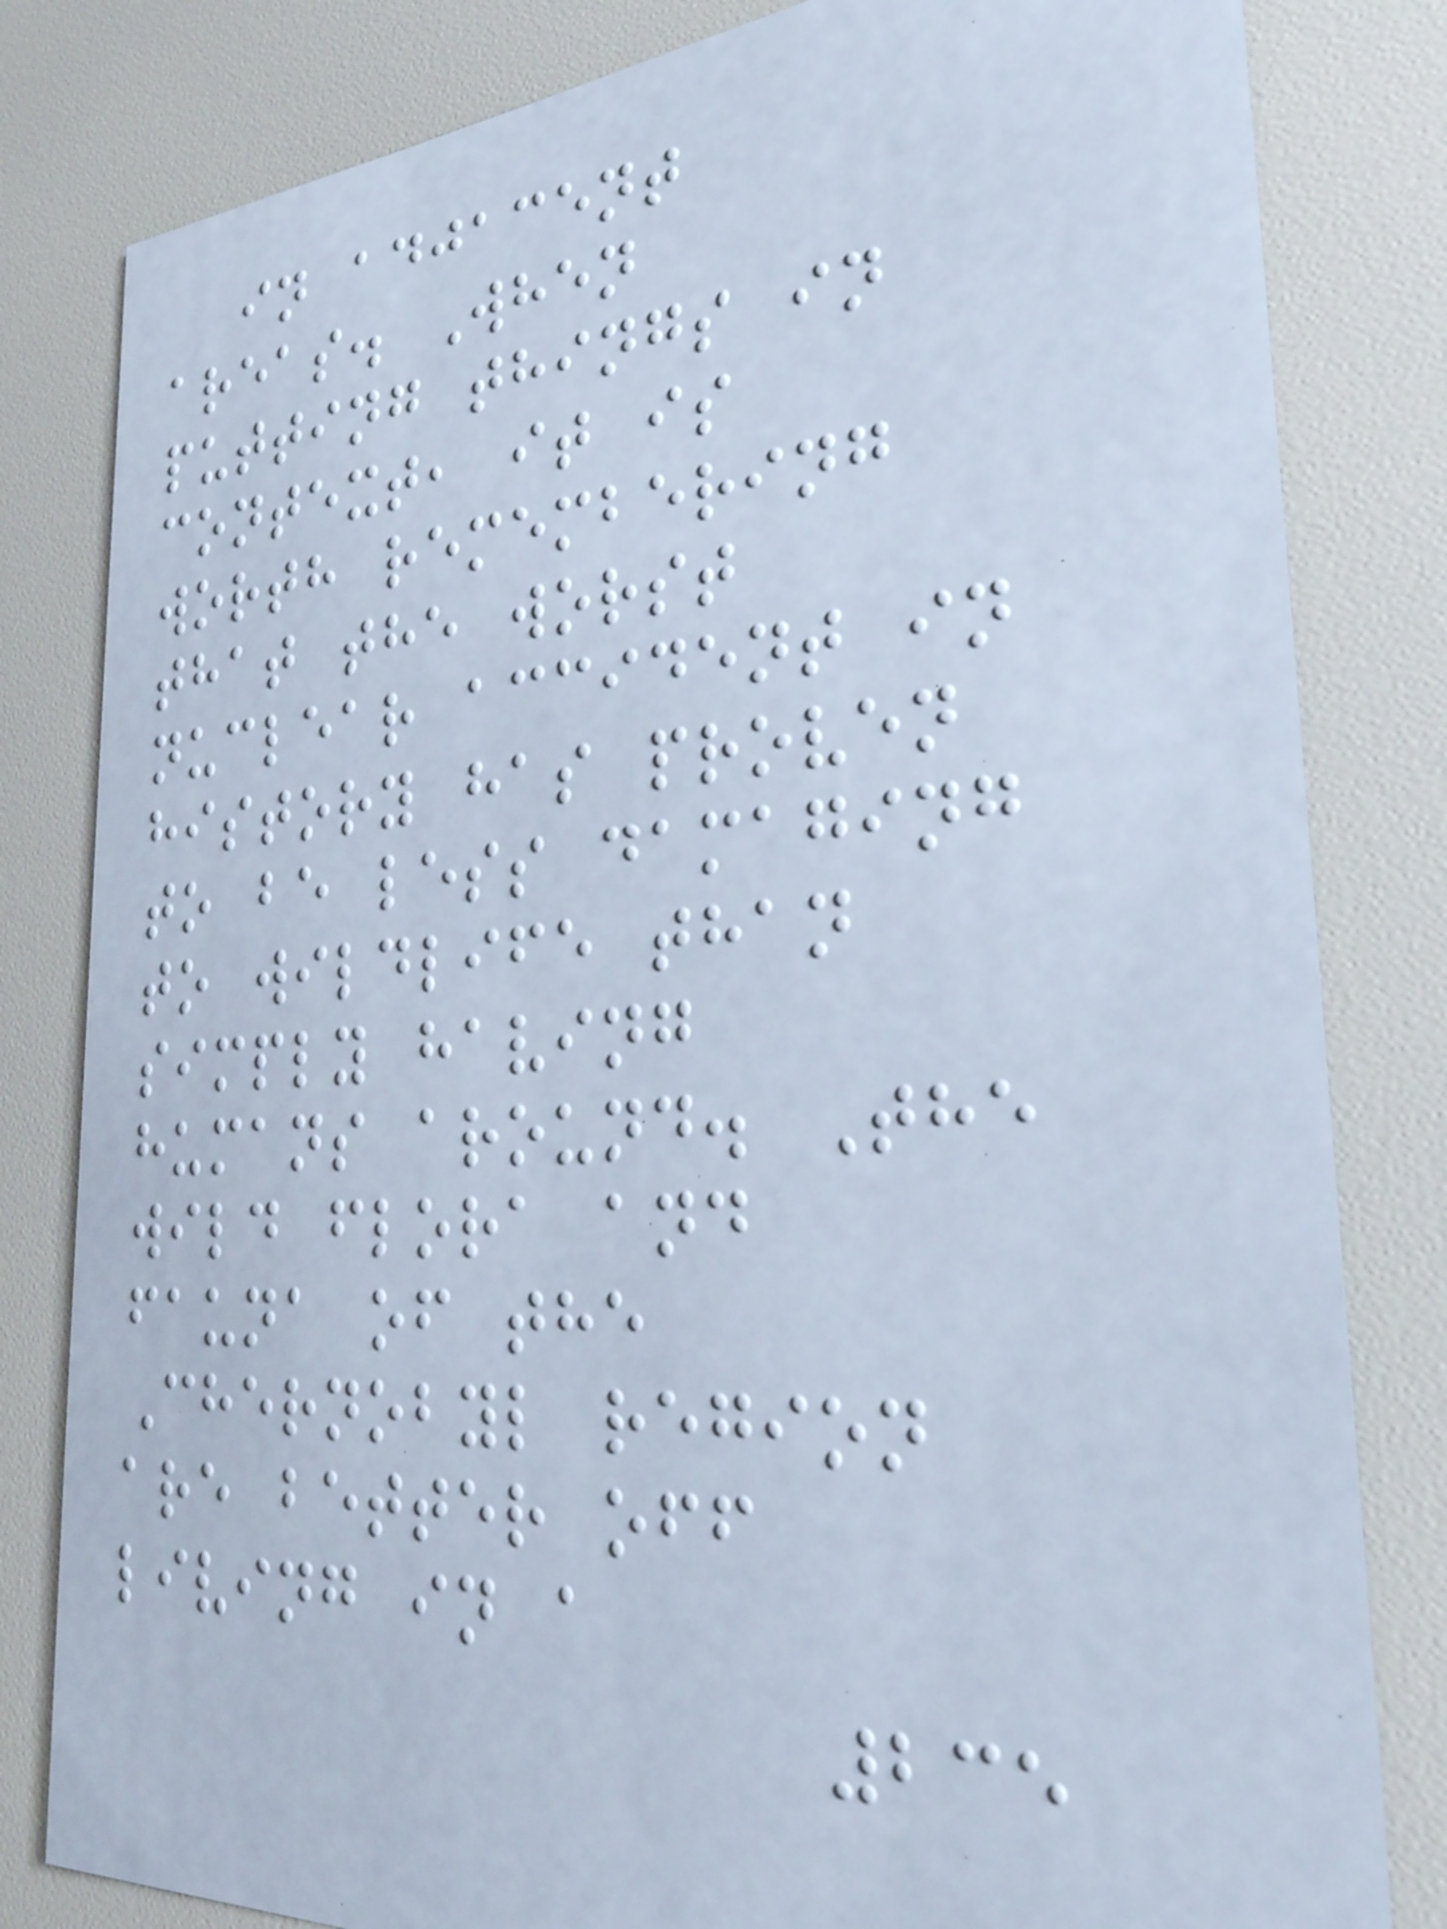in adjacent
areas. When
putting things in
context, it is
worth remembering
that the worst
nuclear accident in
history has proven
to be less damaging
to wildlife than
simply having
humans around. The
wild flora and
fauna of the
Chernobyl region
are better off
living in a
235
